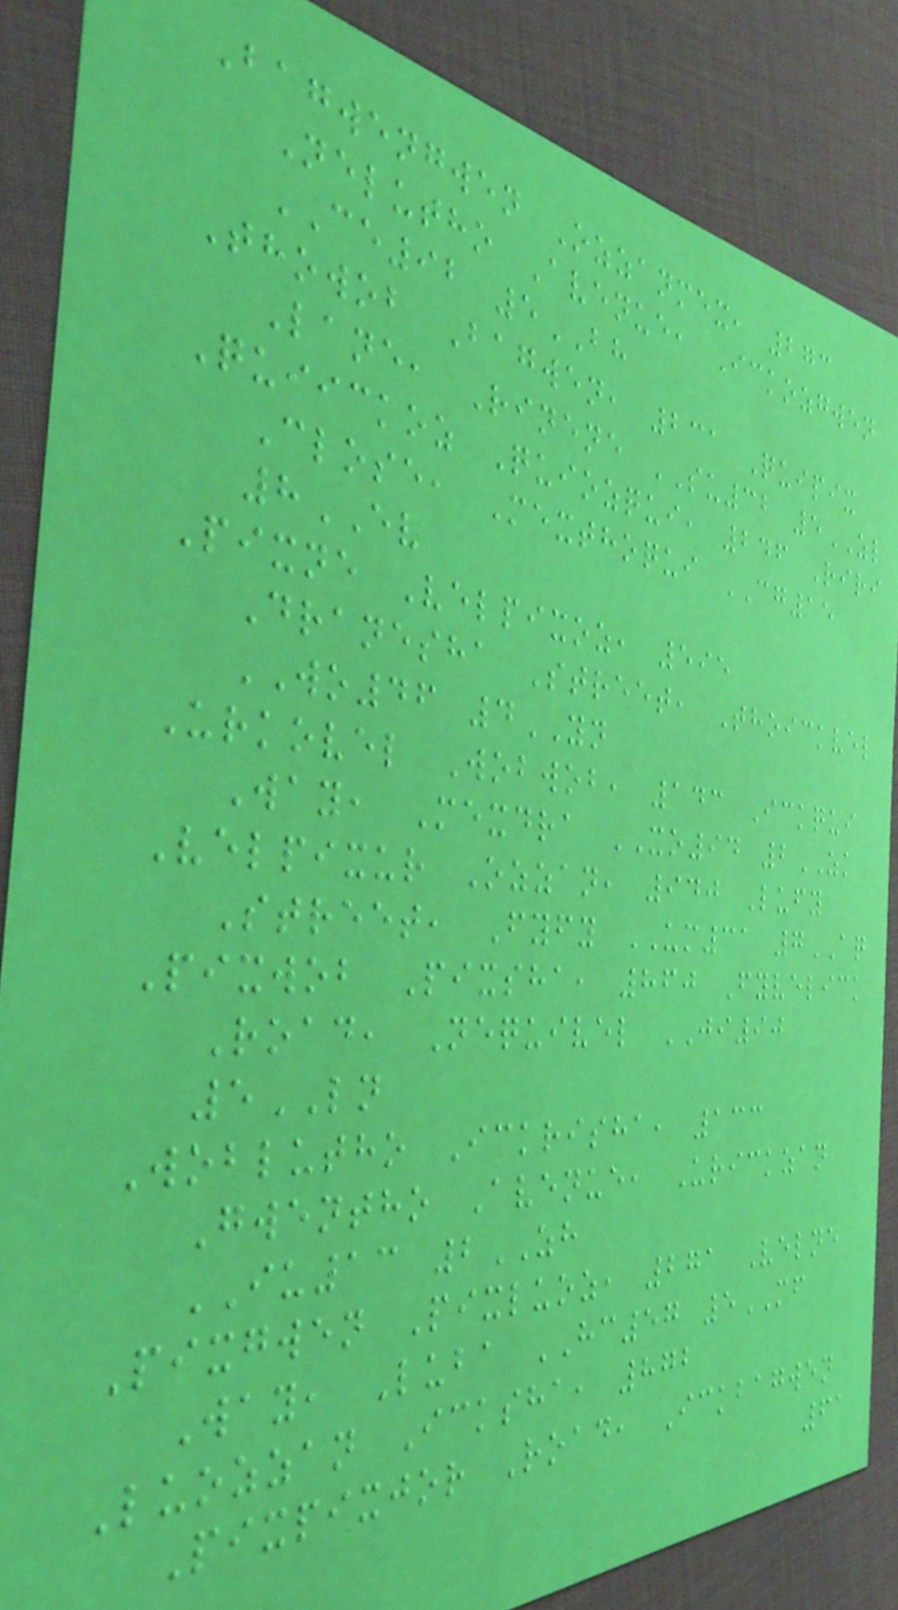Bagwengwen Ozzanmex, 273
Nelutho Avenue, Ickozgwen
CE92 5BH
Thowob Bagwen, 231 Quipix
Lane, Rinene SU32 5ZL
Quiickoz Quiozqui, 246 Riri
Close, Mexthoqui CG15
8EV
Pixne Velpixoz, 595
Dranesha Street, Thoickvel
WO46 4YN
Urkovel Wobwob, 143 Ickqui
Way, Mexdra XO94 2ZK
Velpixur Ozzan, 940 Lufy
Street, Fyfy UM31 7AQ
Pixwob Pixsha, 860 Fyvelick
Road, Nequivel JI90
5LN
Woblutho Ickrisha, 133
Gwentho Avenue, Urickzan
IU13 2ZH
Pixgwen Pixluoz, 271 Velne
Way, Luba HC57 5MF
Luozzan Icksha, 872
Pixpixjor Road, Ickbagwen
61
